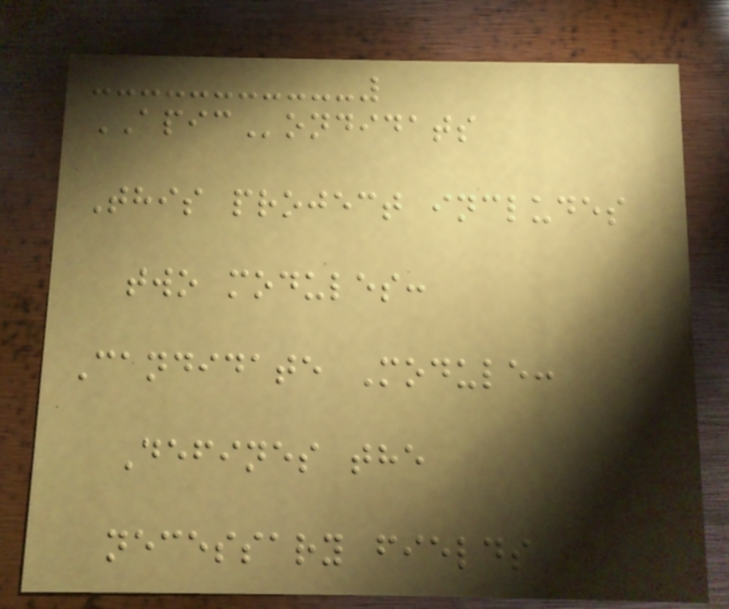APICondidats
This project includes
two modules:
Candidate Module:
Defines the
necessary fields to
